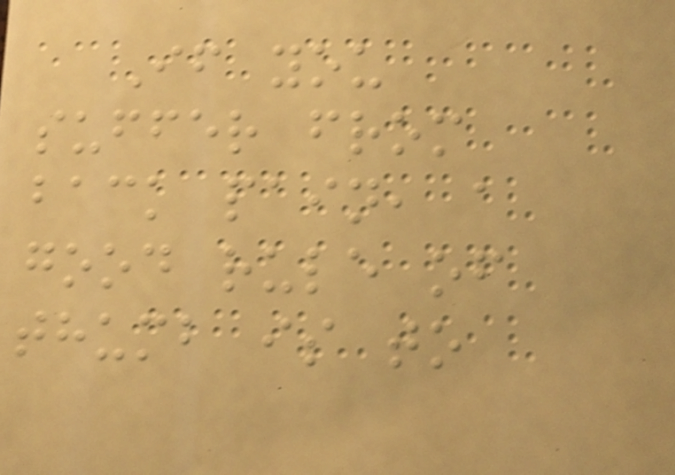If you
suffer from
back pain, a
good rule of
thumb is to
